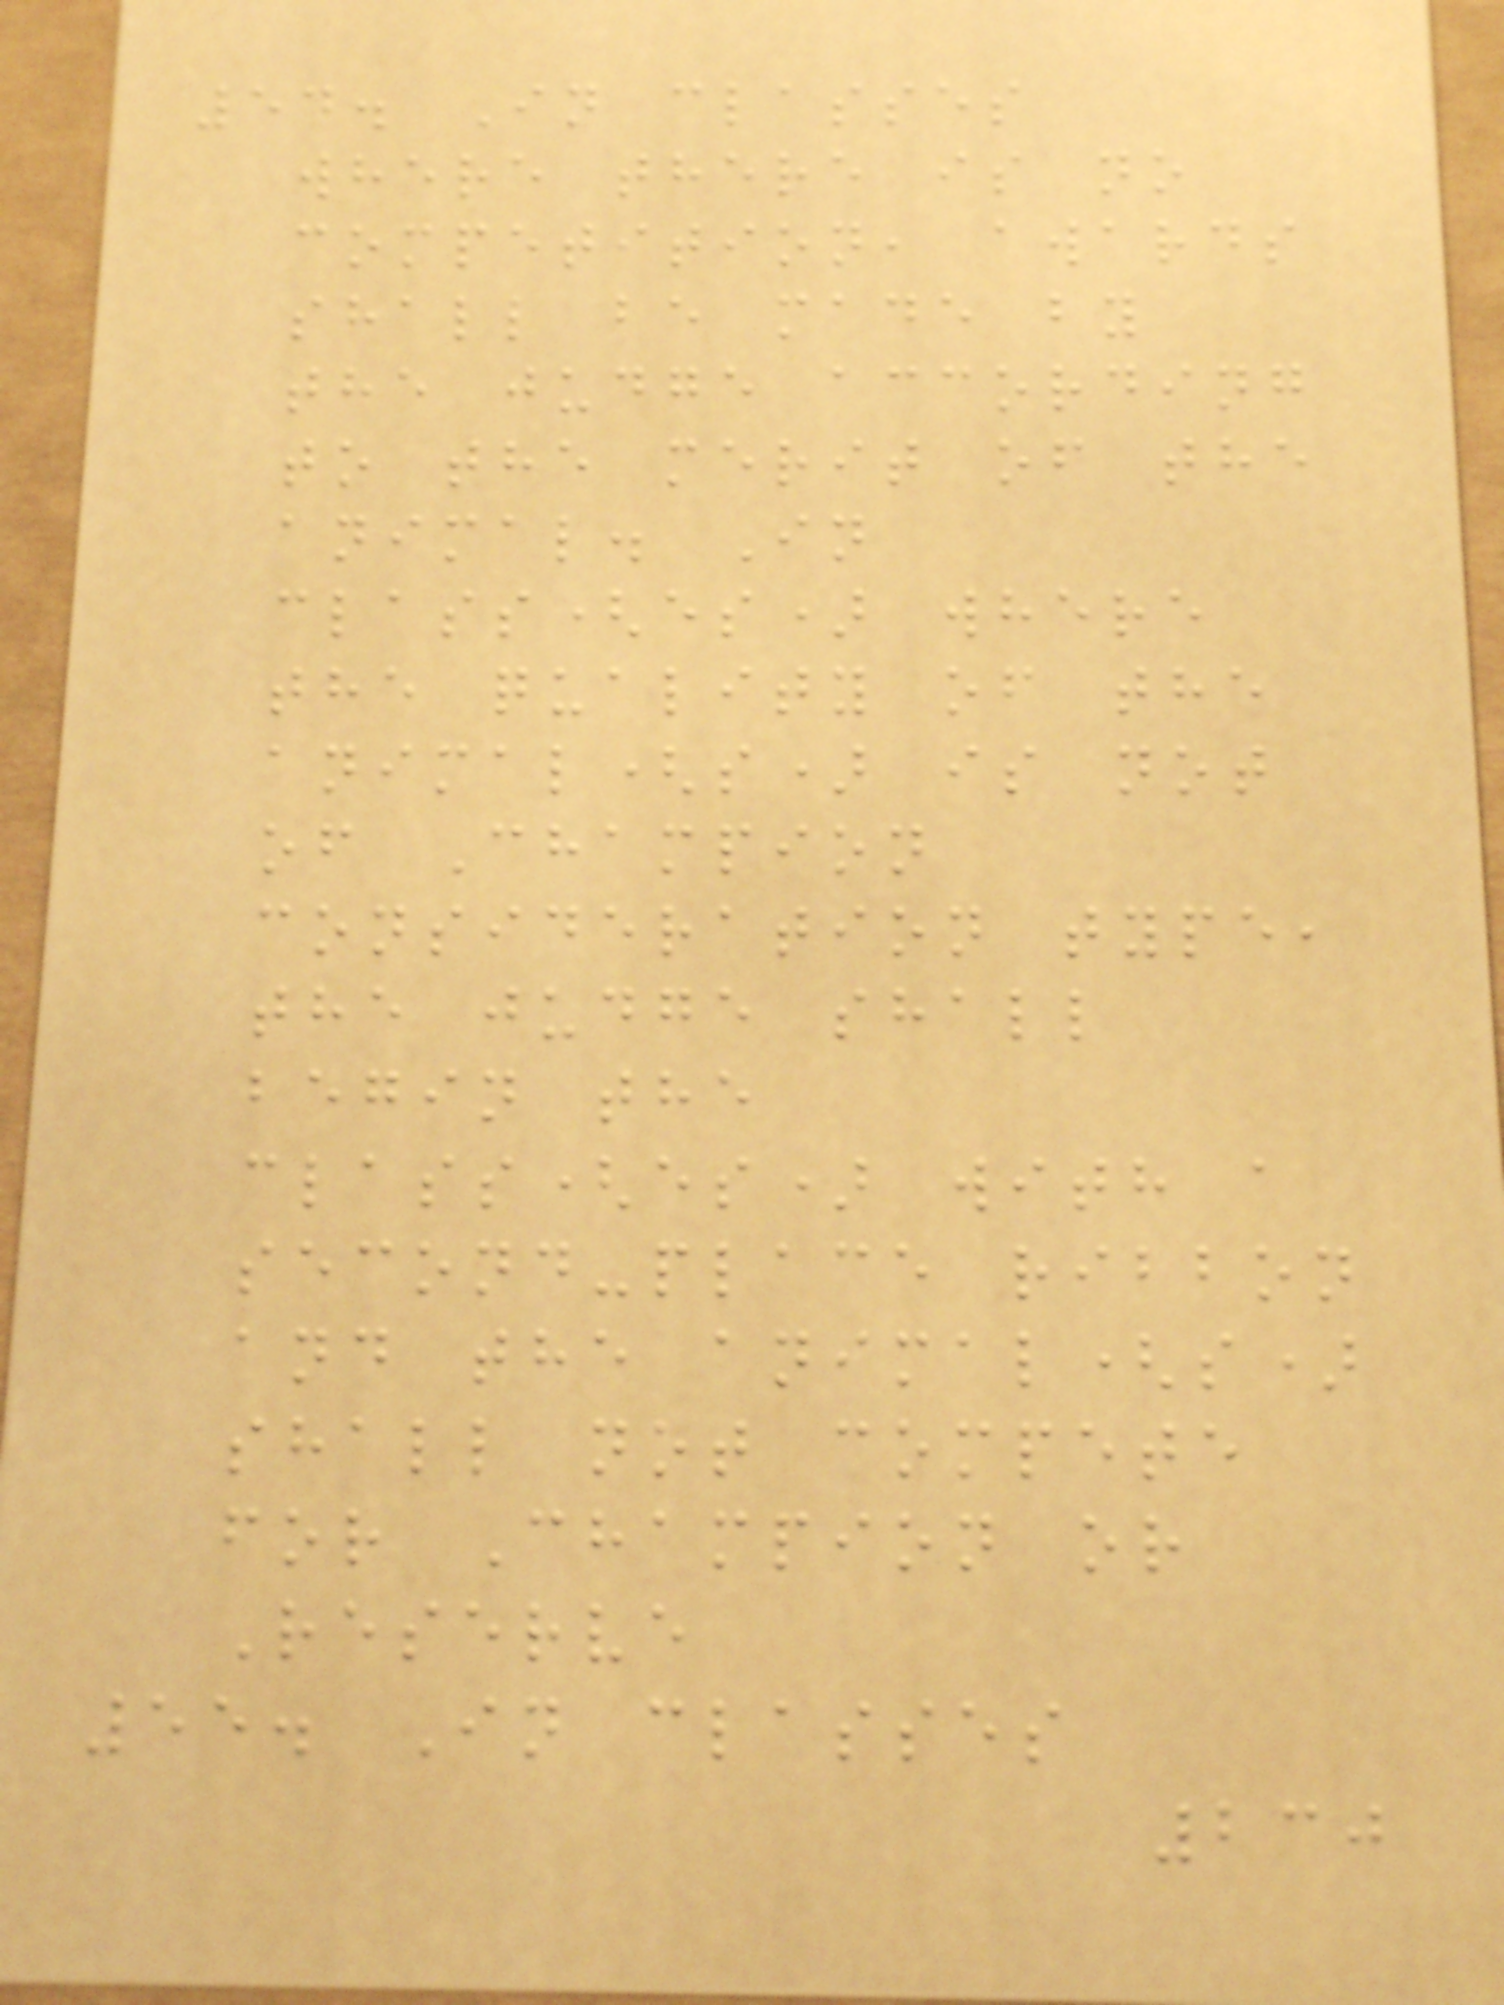54. In classes
where there is no
competition, awards
shall be made by
the judge according
to the merit of the
animal. In
class(es) where
the quality of the
animal(s) is not
of Champion
consideration type,
the judge shall
begin the
class(es) with a
second-place ribbon
and the animal(s)
shall not compete
for Champion or
Reserve
55. In classes
230
